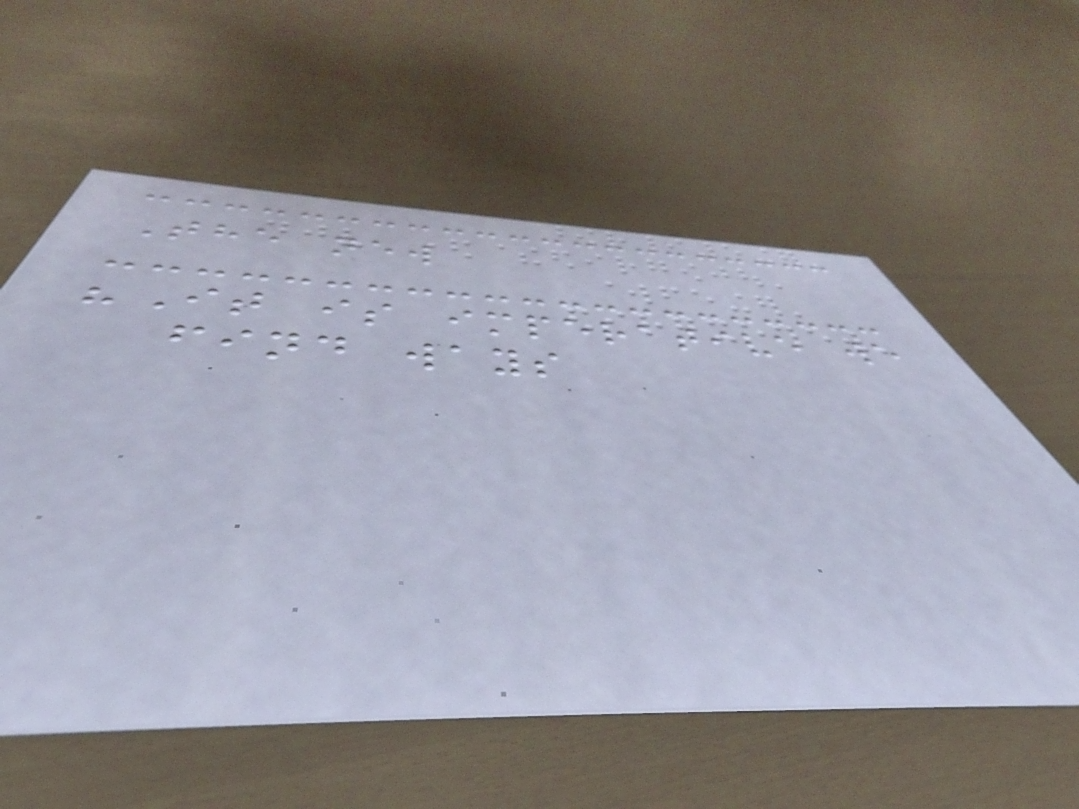The new
"It is imperative we
find ways
